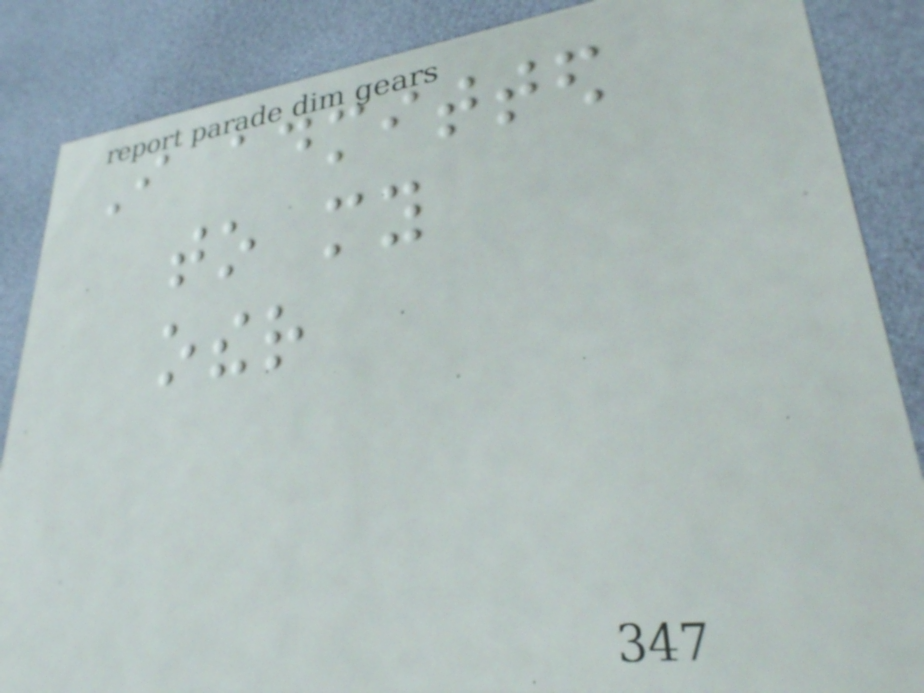I admitted
to my
other
